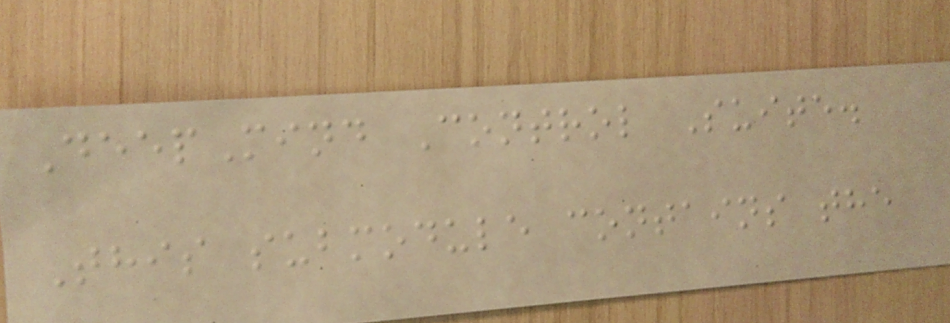DeepMind Control Suite.
This submodule contains the
